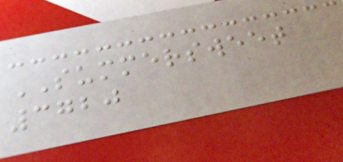SUMMERSWEET
3720
